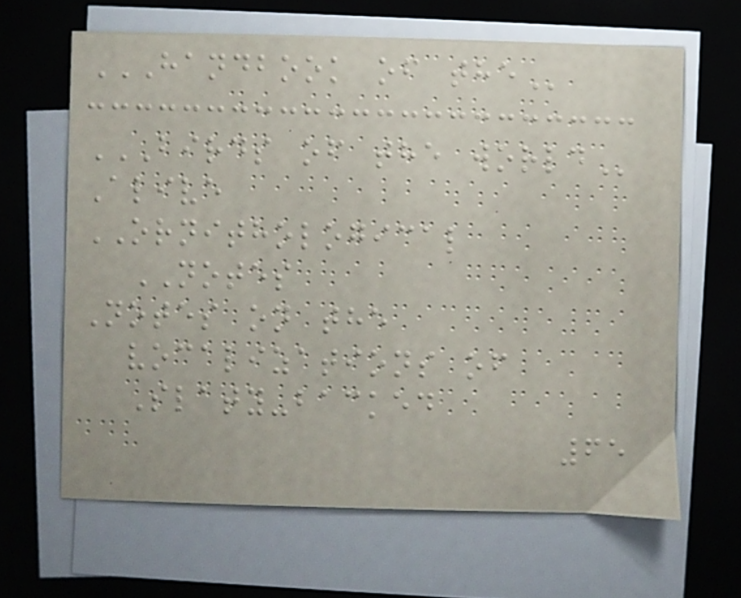HANDBOOK OF THE
BIRDS OF THE WORLD
Alive
ORNITHOLOGICAL
NOTES
Notes on the
vocalizations of
Slaty-backed
65
